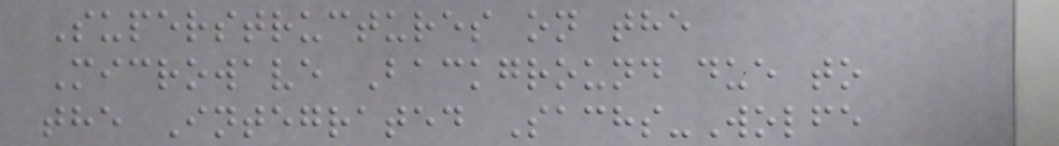Superstructures on the
Microwave Background due to
the Integrated Sachs-Wolfe
